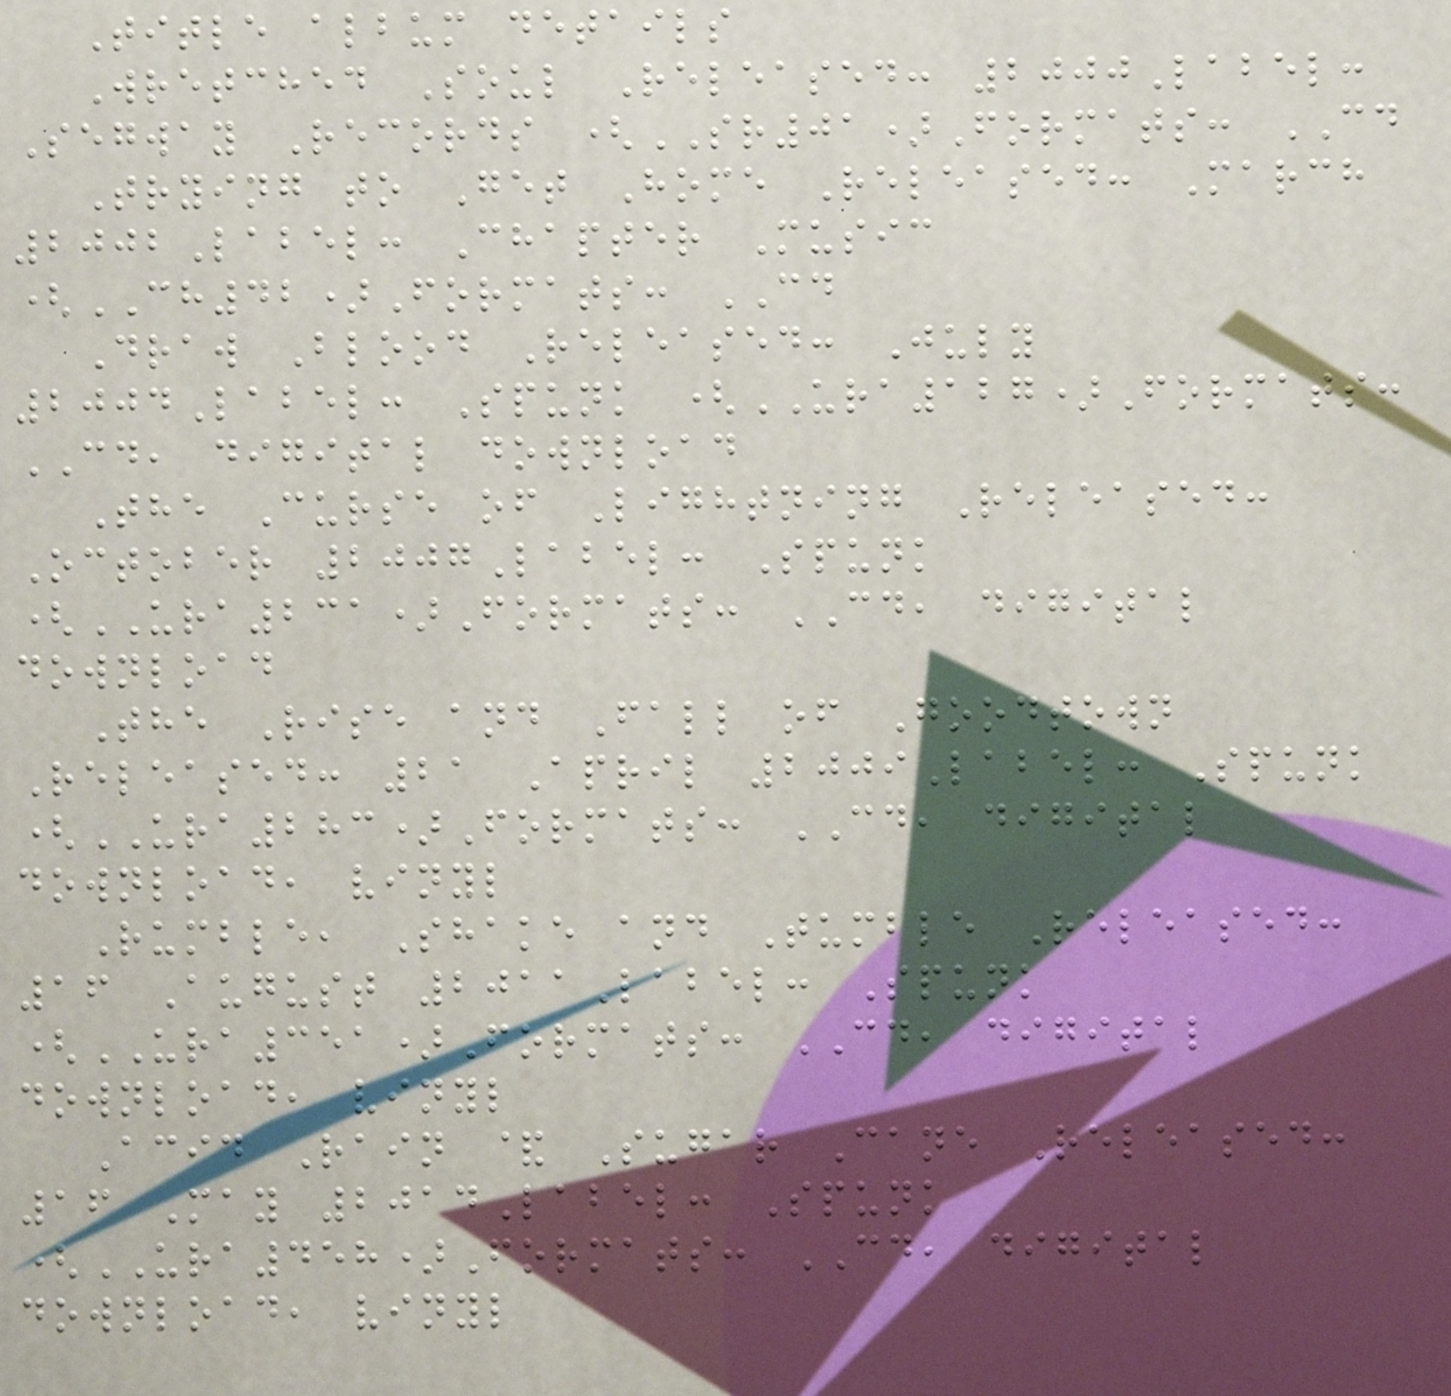Title album details
Wretched Soul Released: 2000Label:
Segway Records (SR01)Formats: CD
Trying to Get Home Released: March
2002Label: Chapter Music
(CH42)Formats: CD
Draw Blood Released: July
2004Label: Spunk (URA127)Formats:
CD, digital download
The Curse of Lightning Released:
October 2007Label: Spunk
(URA231)Formats: CD, digital
download
The Rise and Fall of Goodtown
Released: 21 April 2009Label: Spunk
(URA283)Formats: CD, digital
download, vinyl
Rumble, Shake and Tumble Released:
16 August 2011Label: Spunk
(URA351)Formats: CD, digital
download, vinyl
Acid Rain & Sugar Cane Released:
16 May 2014Label: Spunk
(URA458)Formats: CD, digital
download, vinyl
